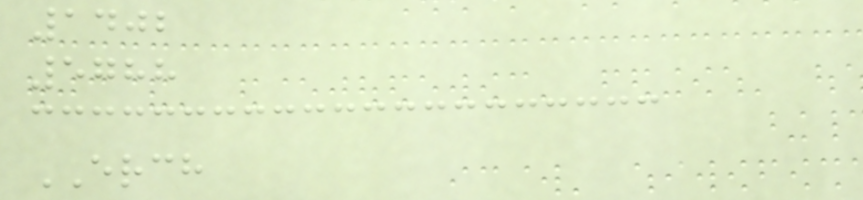1402
5788
ERCH
